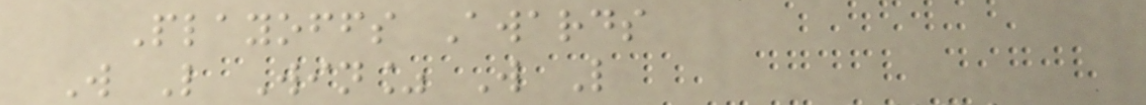Playoffs Awards
W L Win% W L
